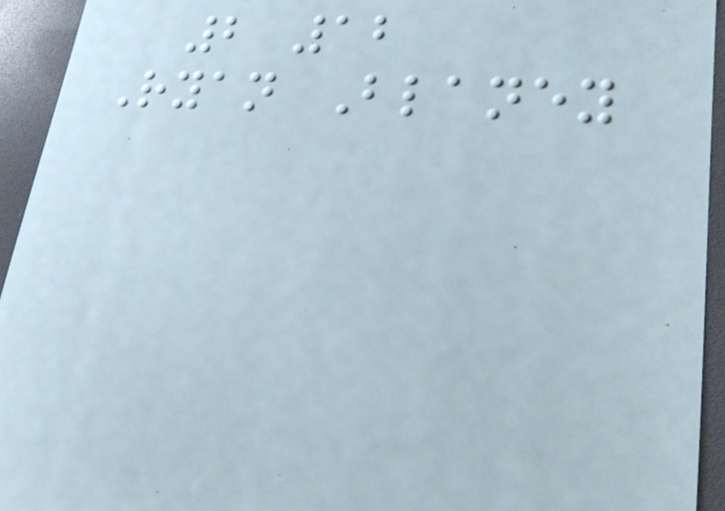2 12
Ryan Blaney
